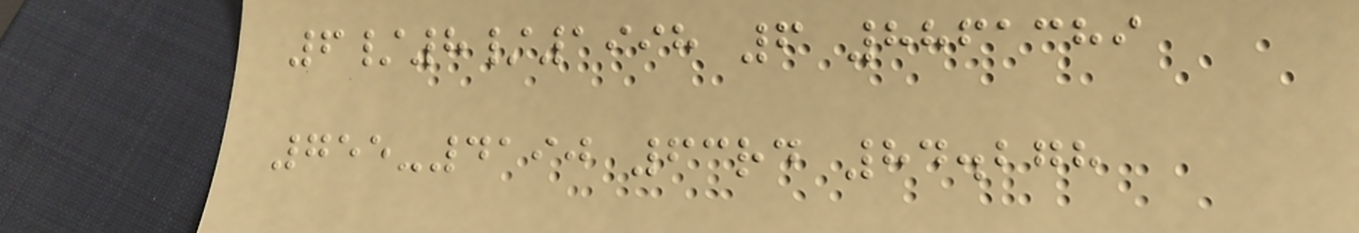6/8/1998 6 8861389
755-4190 63rd 84.278
